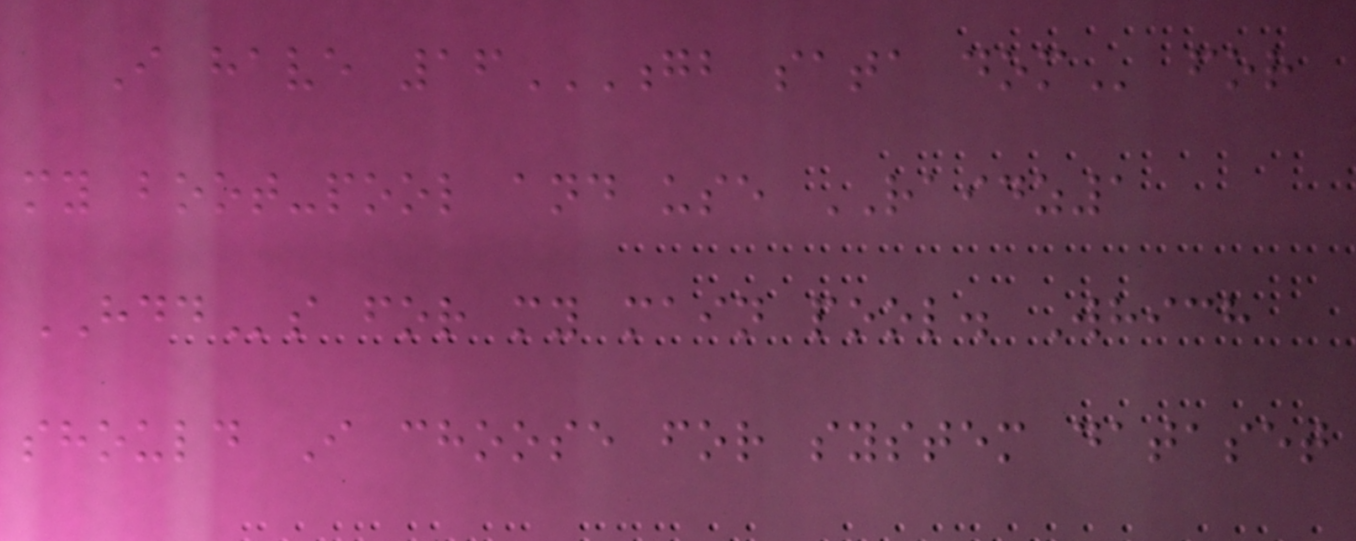I have 16GB SATA DOM for
my boot-pool and use RAIDZ1
HDDs for my main pool. Which
should I choose for system dataset
